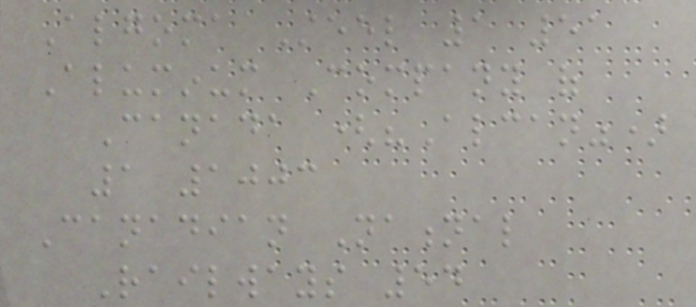Algoma Steel 1 51
Aluminum Company of
Canada ("Alcan")
1 1003
Canadian National
Railways 54
